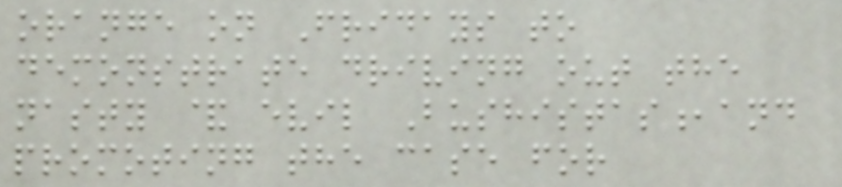orange on Fridays to
demonstrate driving out the
nasty & evil Bushistas,and
promoting the case for
